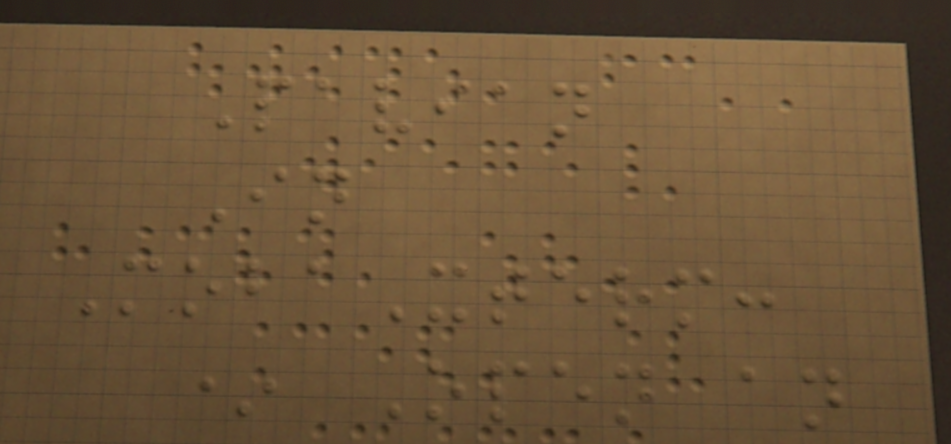Pavian
In
MobaXterm:
* Open an
